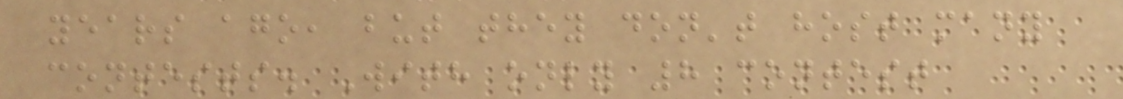years ago, but they don't host many
contests. With only 8 contest
